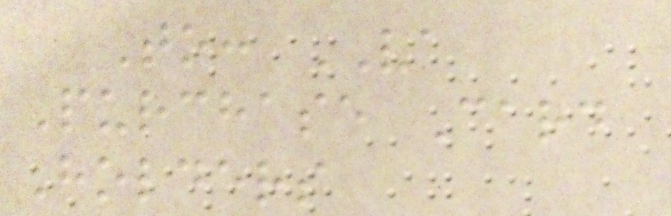To: VA
Purchase Card
Holders
